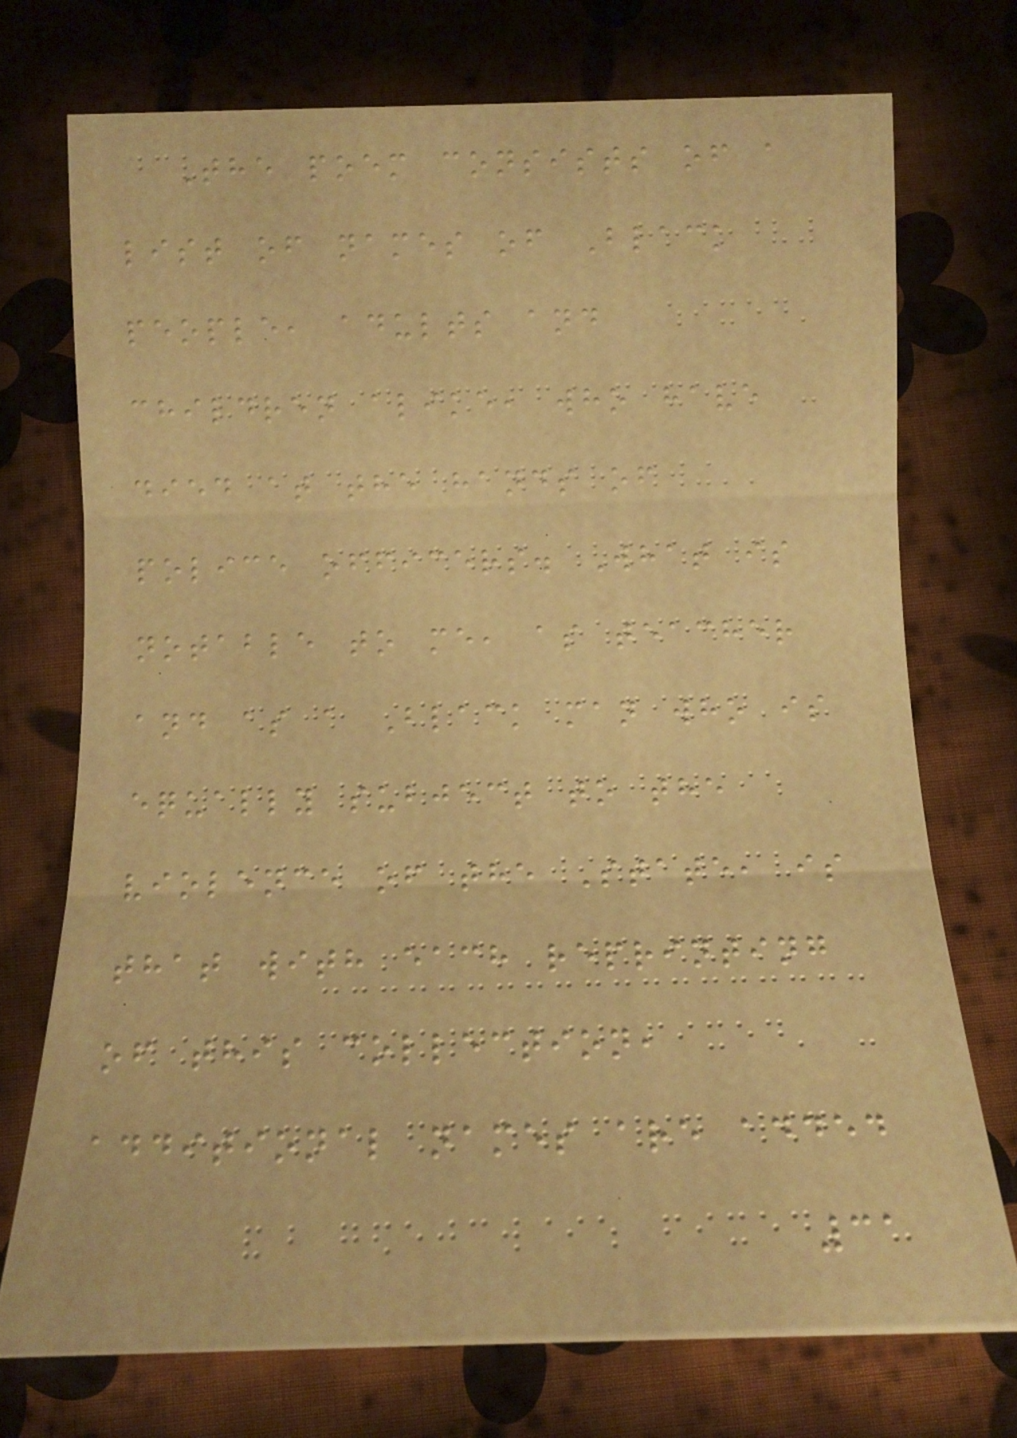The poem consists of a
list of names of Black
people, adults and
children alike, who have
died at the hands of
police officers. What is
notable to me, as teacher
and as a Black man who is
equally subject to the
violence of the State, is
that with each reprinting
of this collection,
additional names are added
31
